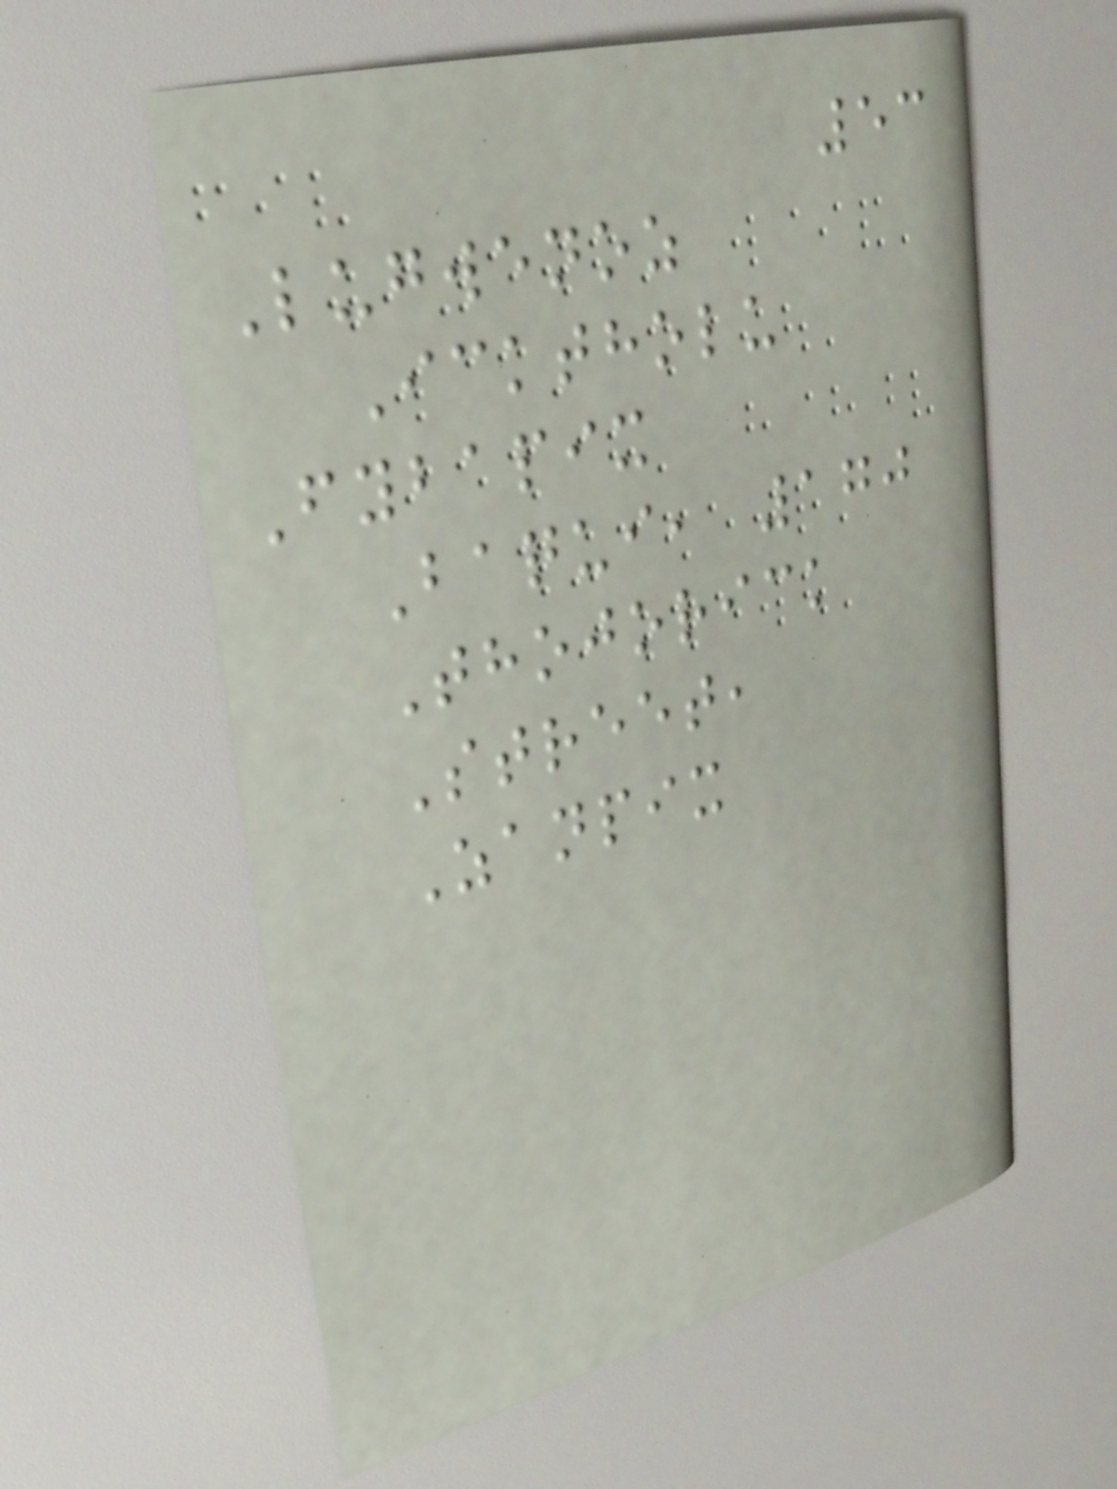53
Lugwenoz
Icktholu
Fybapix
Baqui, 170
Thojorick
Street,
Zanpix
